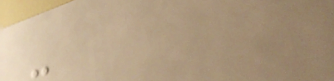-
